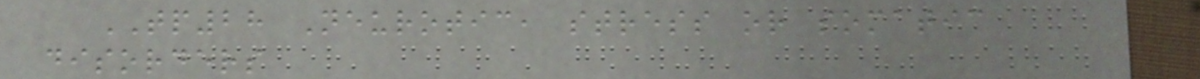TP28 Neurotic, stress or somatic
disorders
